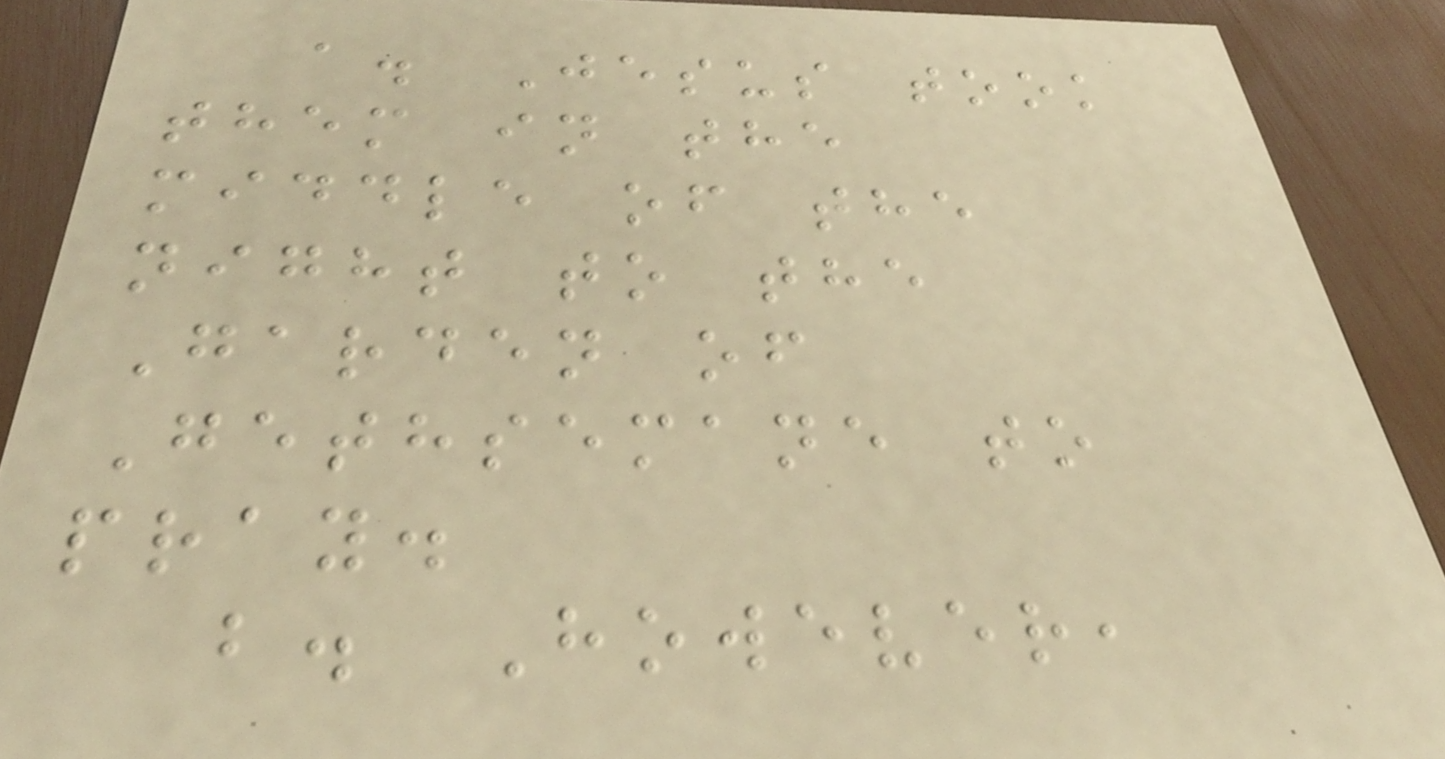a. Jesus took
them in the
middle of the
night to the
Garden of
Gethsemane to
pray.
b. However,
